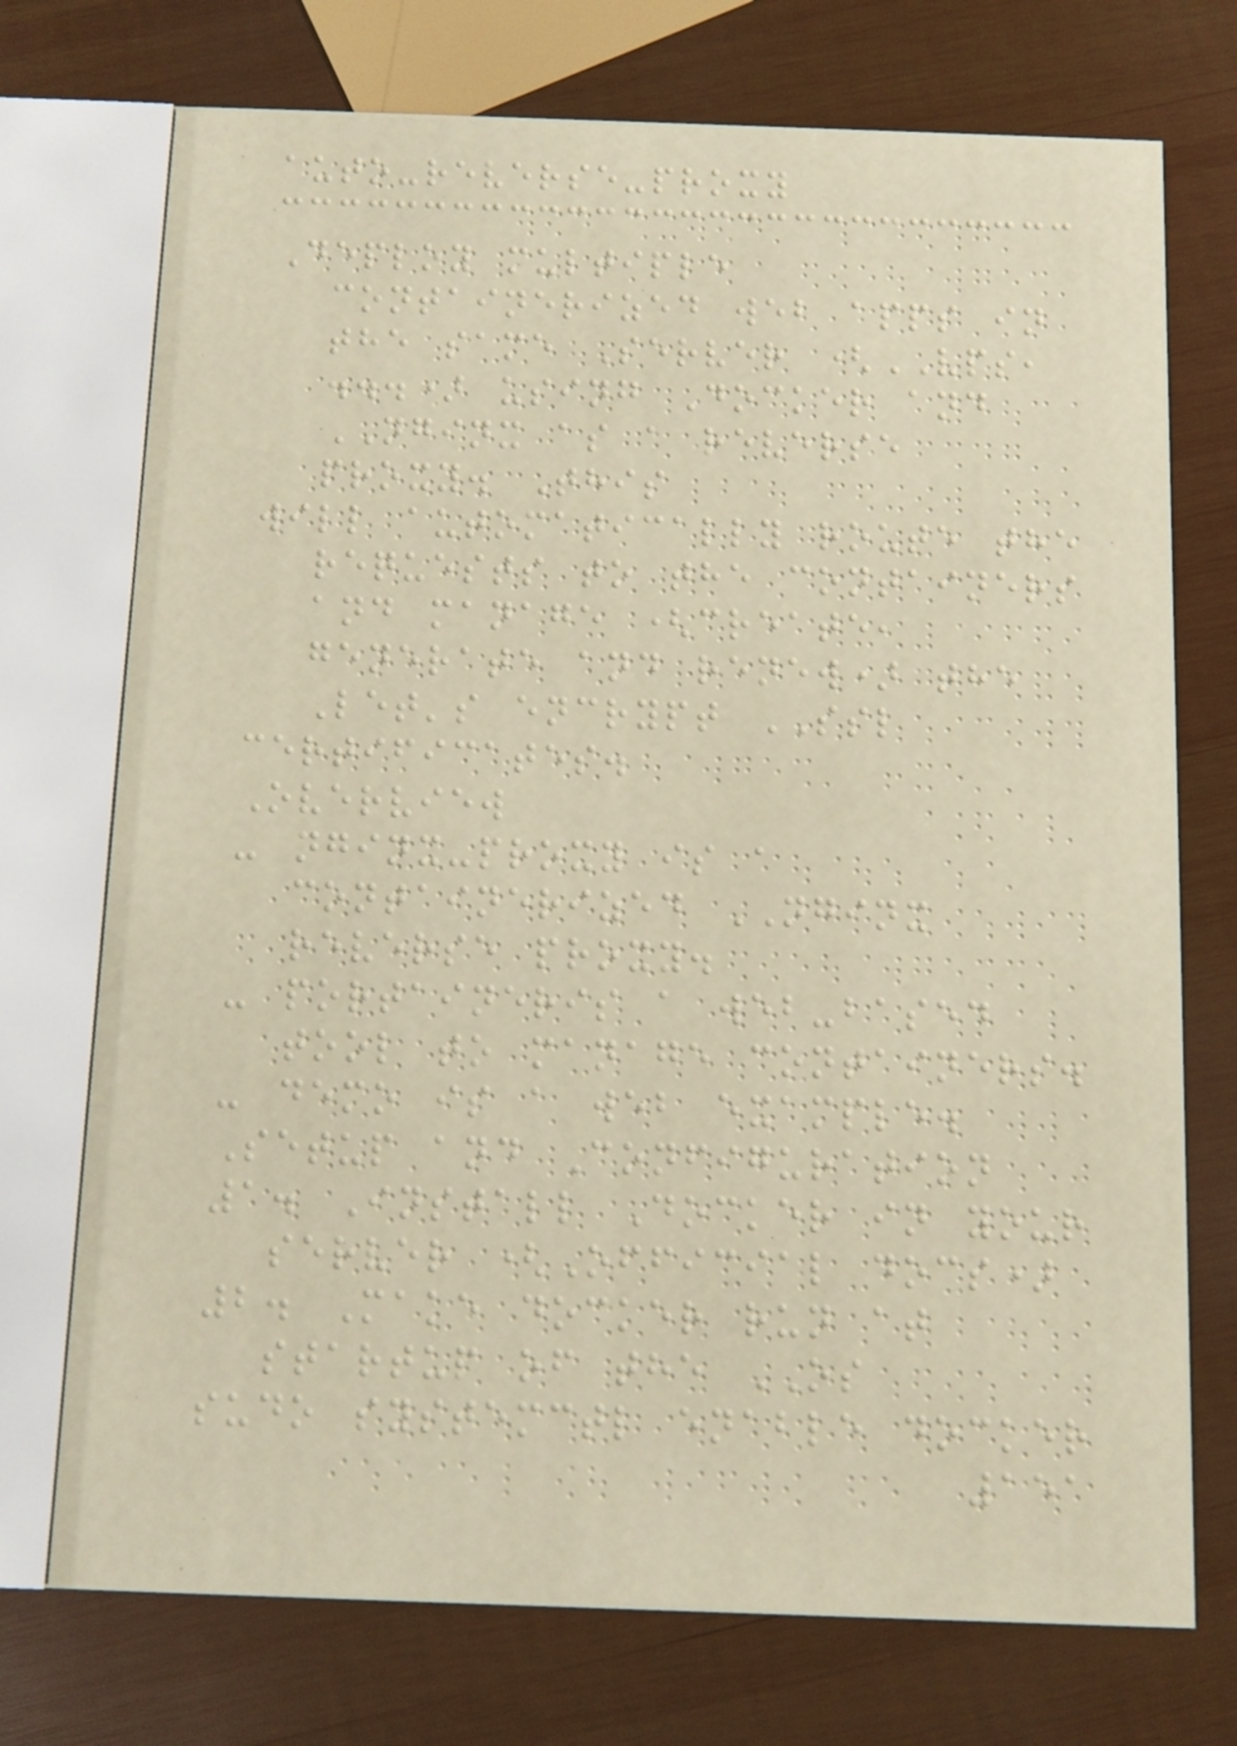auto-reverse-proxy
Deploy multiple
containerized web apps in
the same Server (VPS,
...) using Docker and
NGINX as a reverse
proxy. This
will automatically route the
requests to the containers
and manage (create,
generate and renew) the
Let's encrypt SSL
certificates.
Overview
- nginx-proxy is a
containerized NGINX
reverse proxy.
- portaineris a web-based
tool to manage containers.
- demo is a web example.
Setup and Configuration
1. Install Docker in your
server (Official docs)
2. Make docker run at
startup of the OS
sudo systemctl enable docker
151
